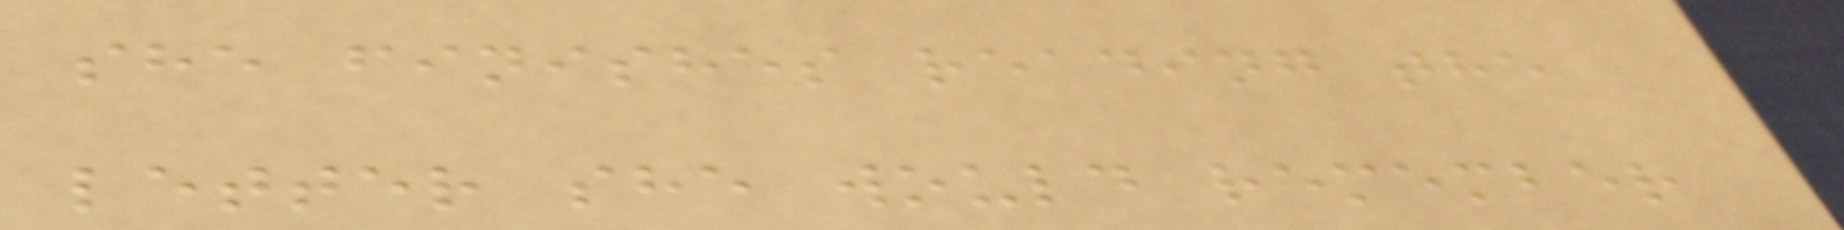she finishes reading the
letter she would remember
